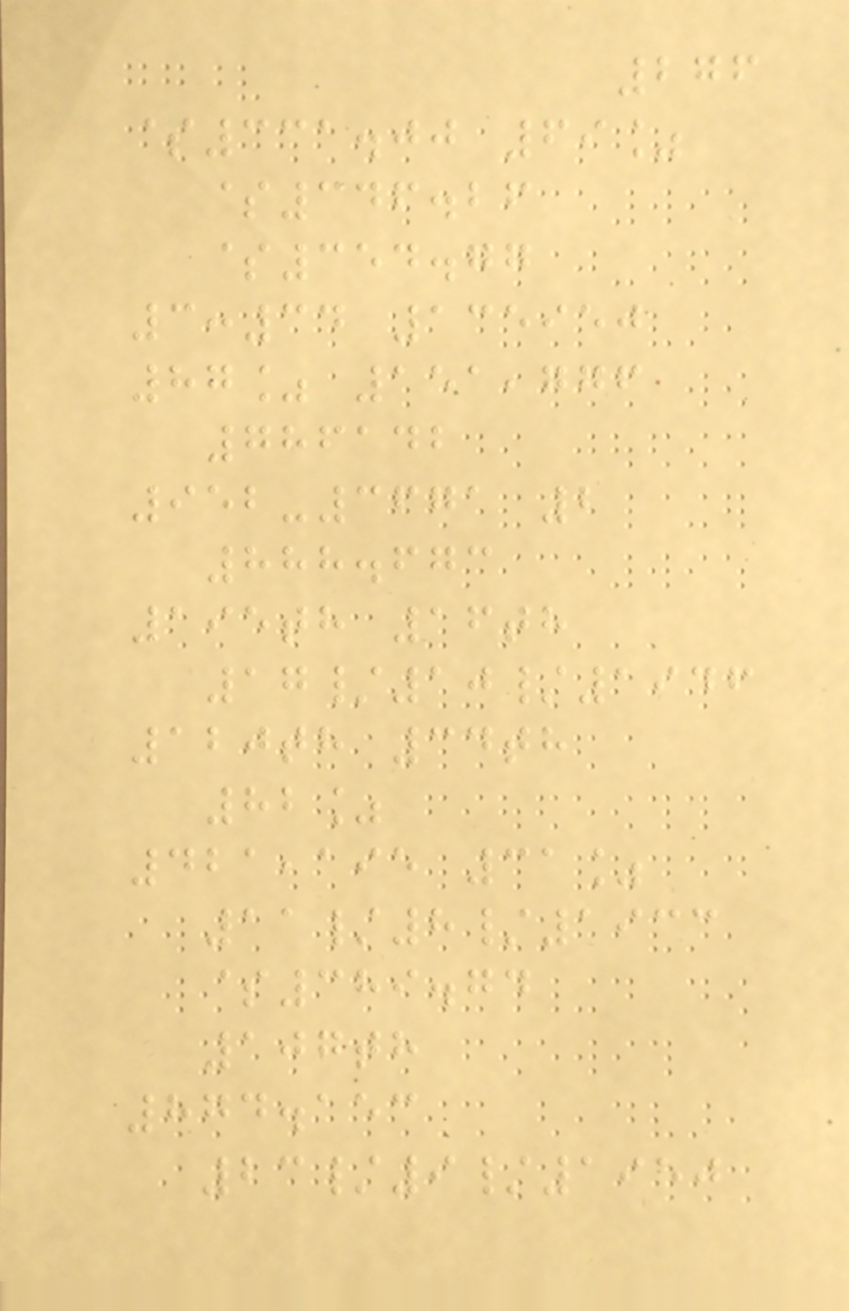276
$331.00 69%
$346.26
$354.77
3:34 135950
87% 151,776
786142
952-3671 2
888.673
195th 16th
17/10/1946
120th 34th
82%
421,195 31%
11/8/1933
$389.74
107th
874.153
23/9/1950
